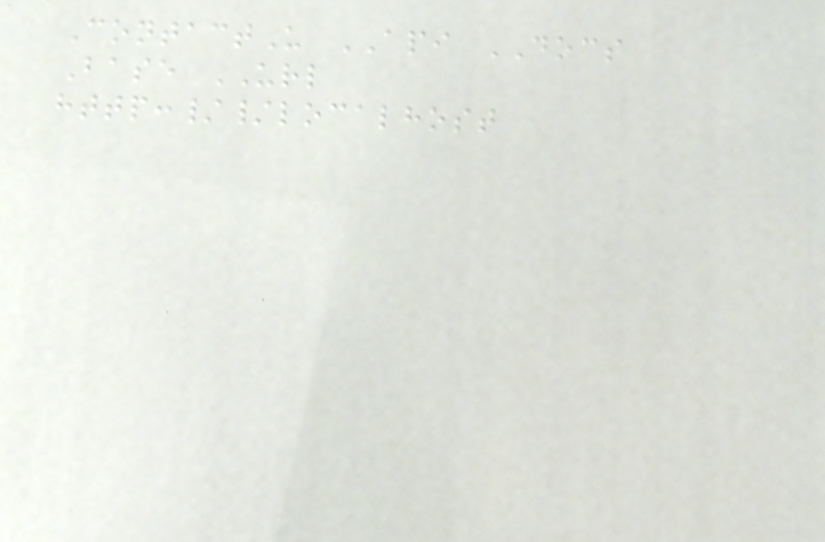ContactU API DOCS
Base URL
http://localhost
